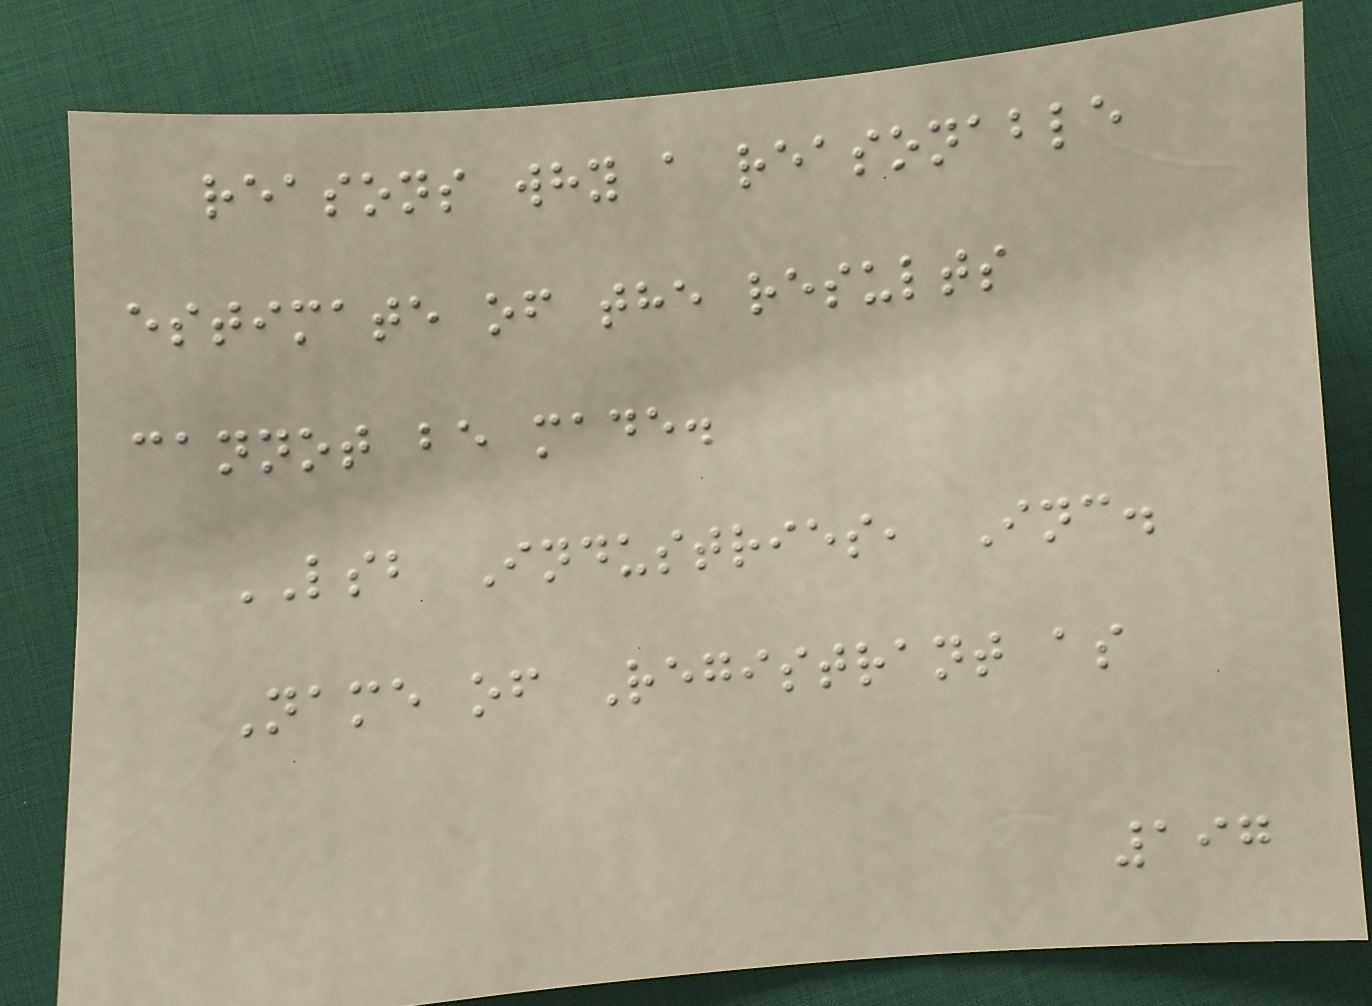reasons why a reasonable
estimate of the results
cannot be made.
LSB Industries, Inc.
Name of Registrant as
197
